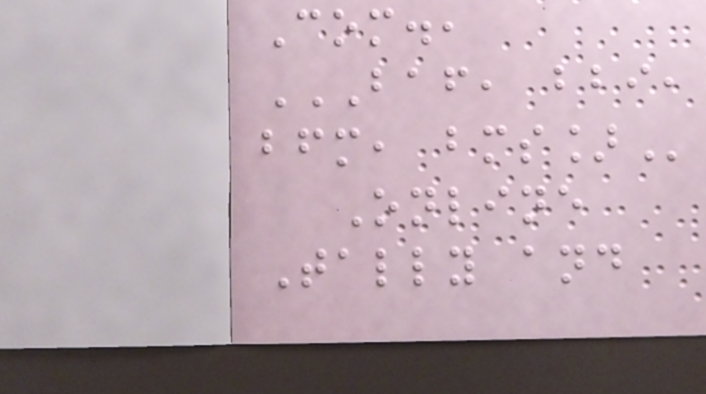Com.,
BAF, BBI,
BFM, BMS]
Online
Tally and
